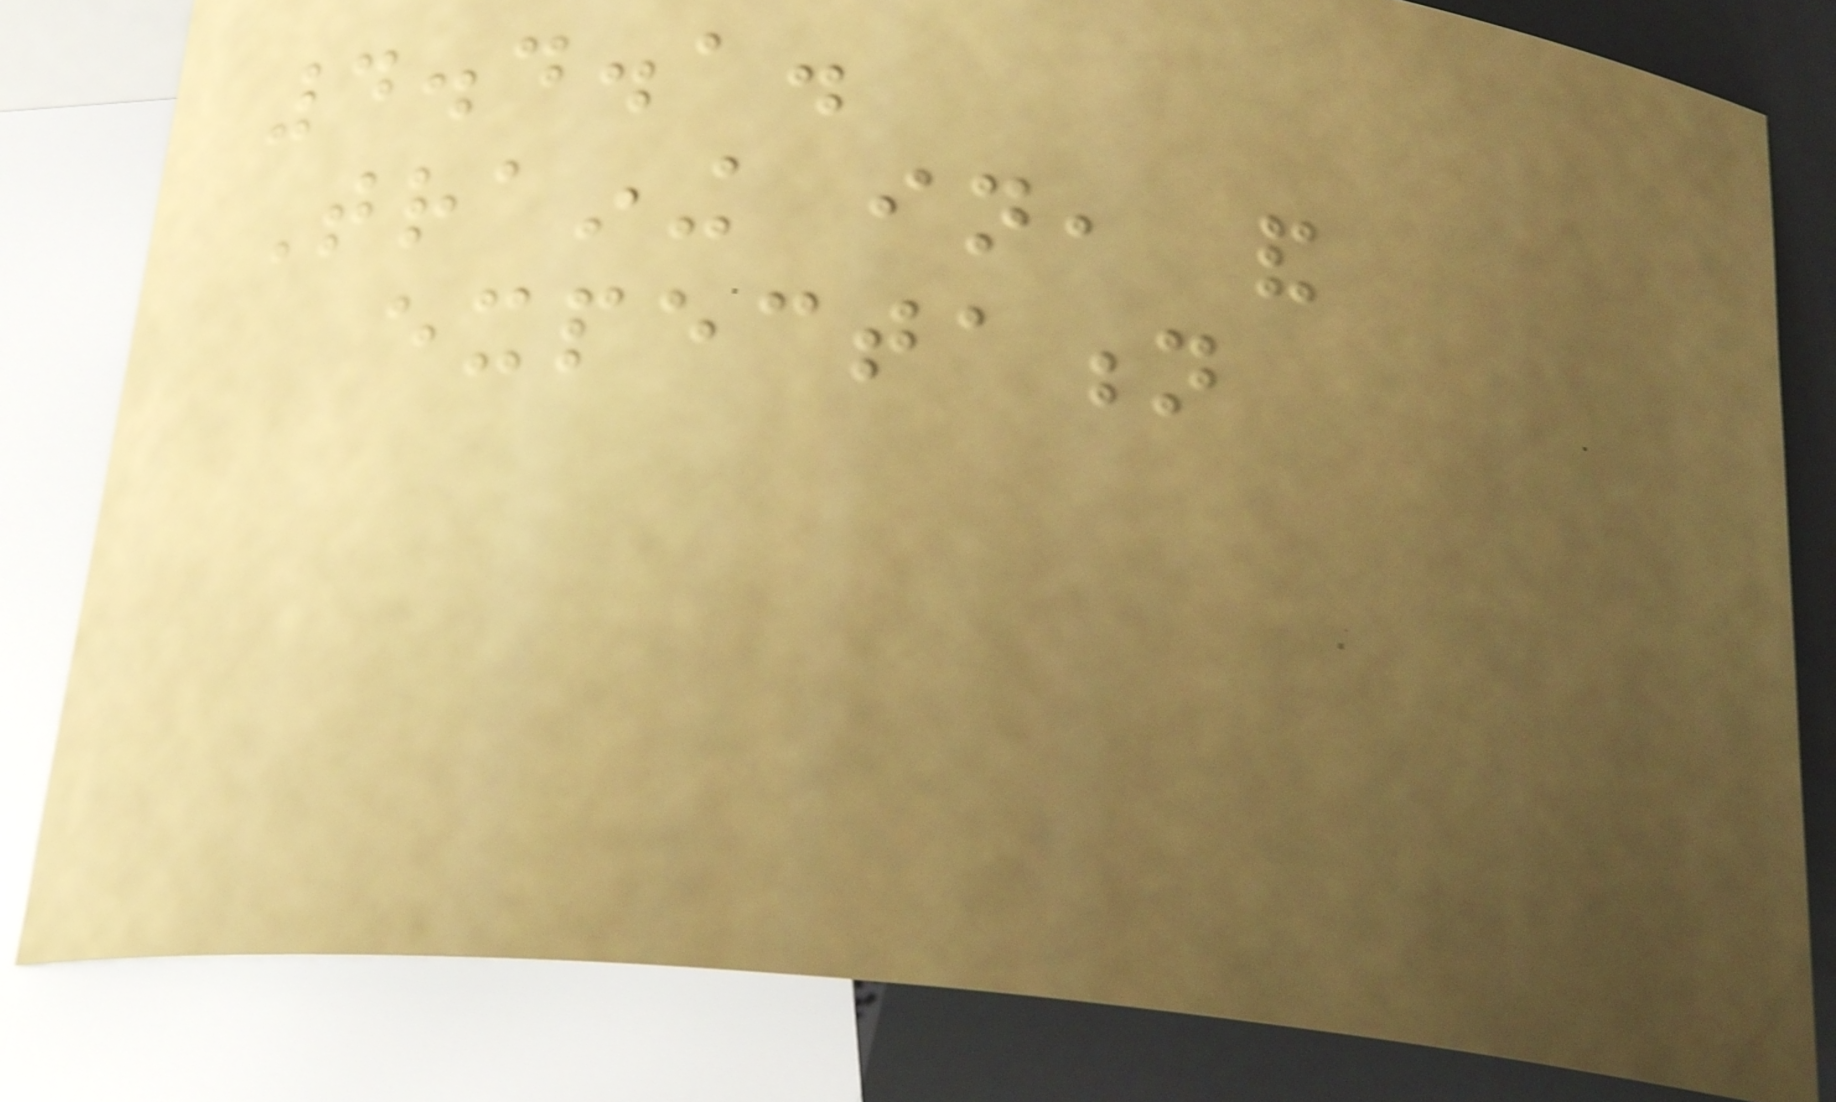4.4.1.
Training in, and
expectation
